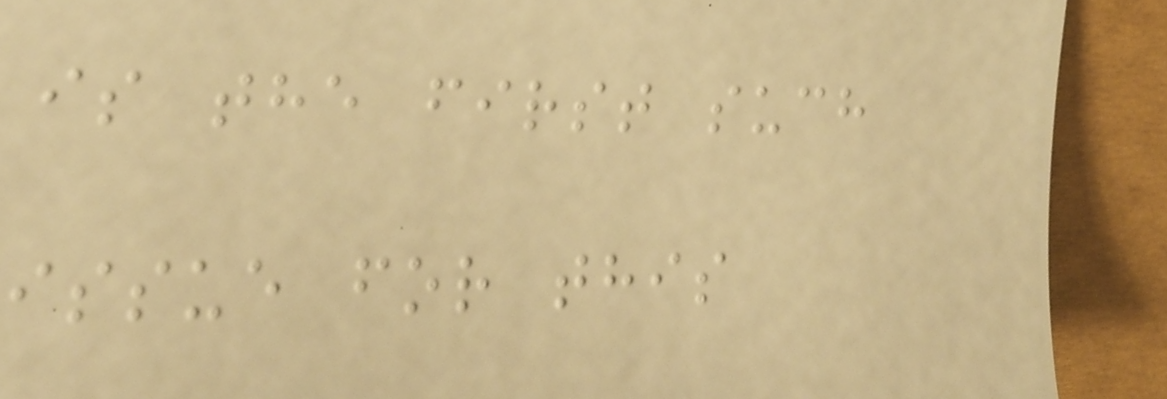is the first such
issue for this
